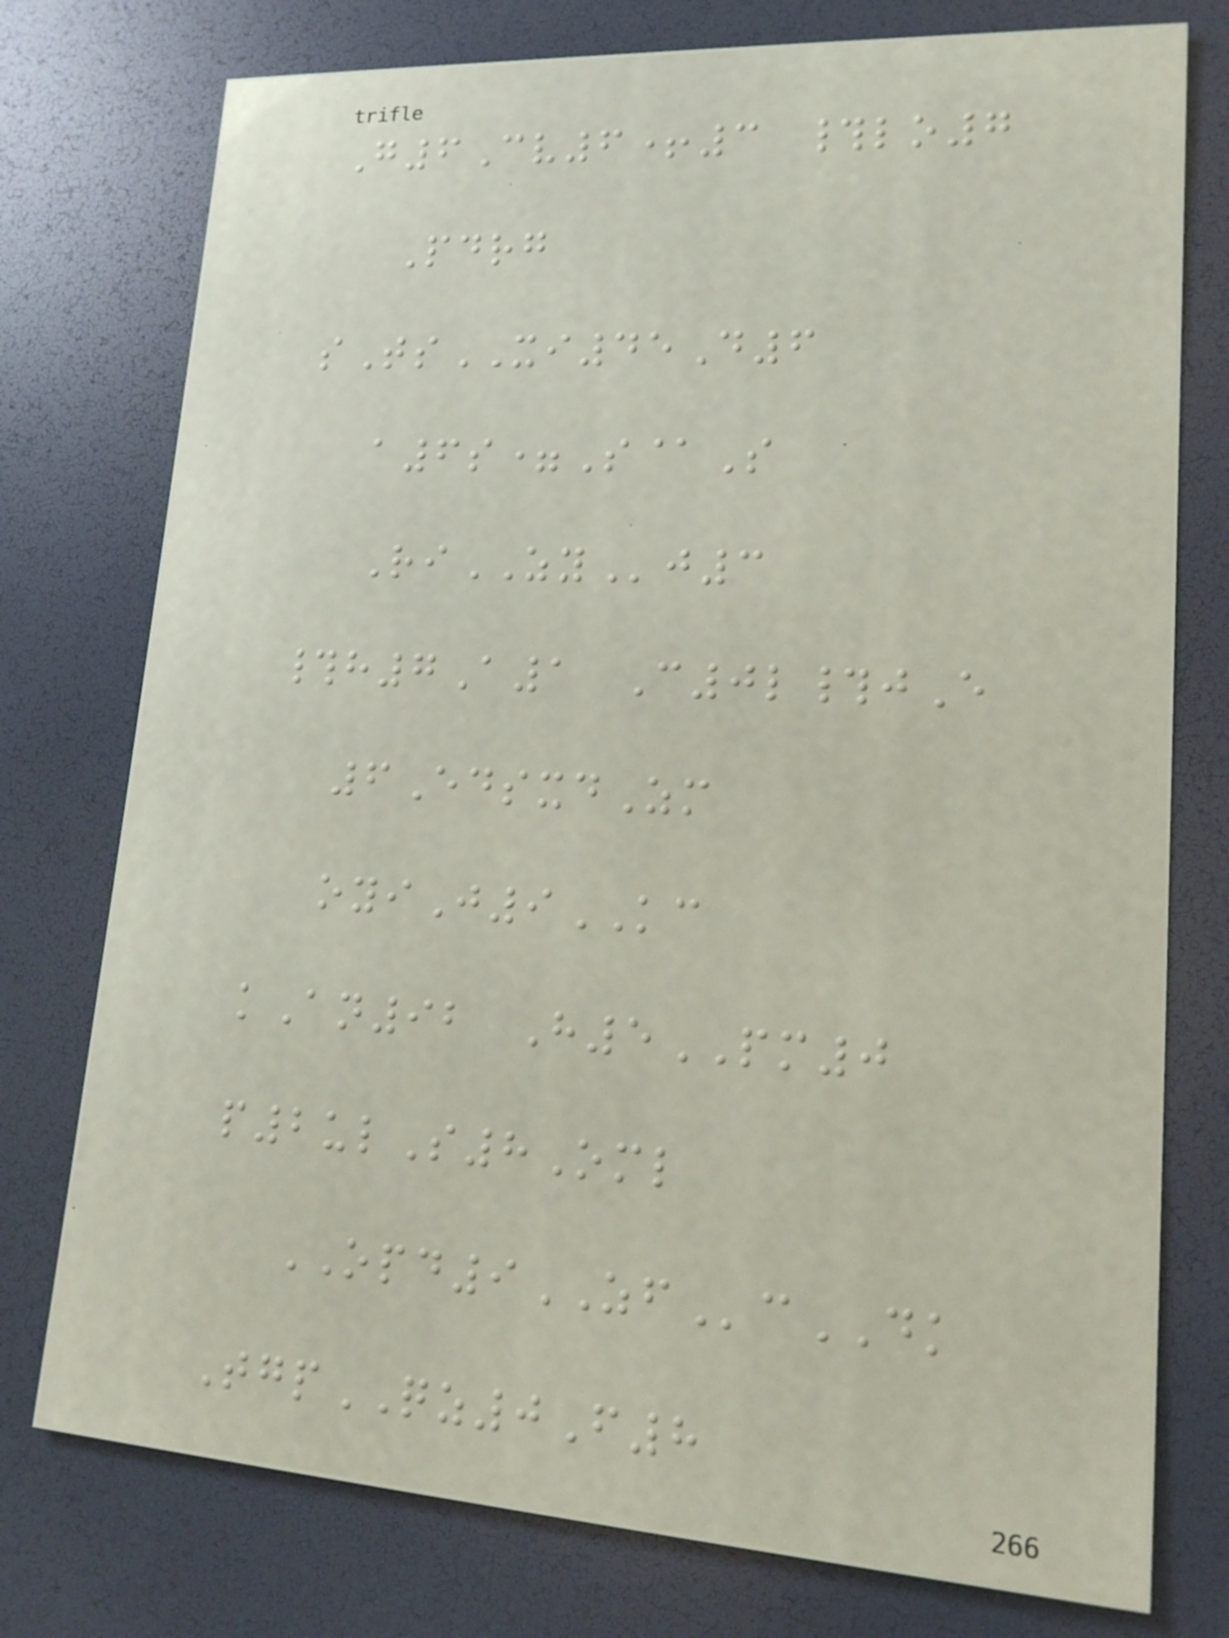G6Cv6+3 #lo7
Pdrg
sTsXI45D6
a6s=S@S
RiZYj3
#h7A1 C0l#jE
6EdsxdZm
oyiJ9KC
kAn92 H5PM0
p2ulS8Oml
OPD9ZFcDK
TgpQZ0F8
